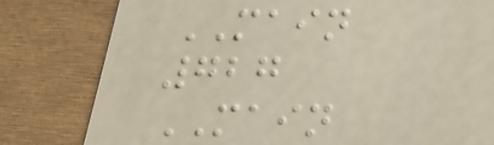MAIN
727
MAIN
